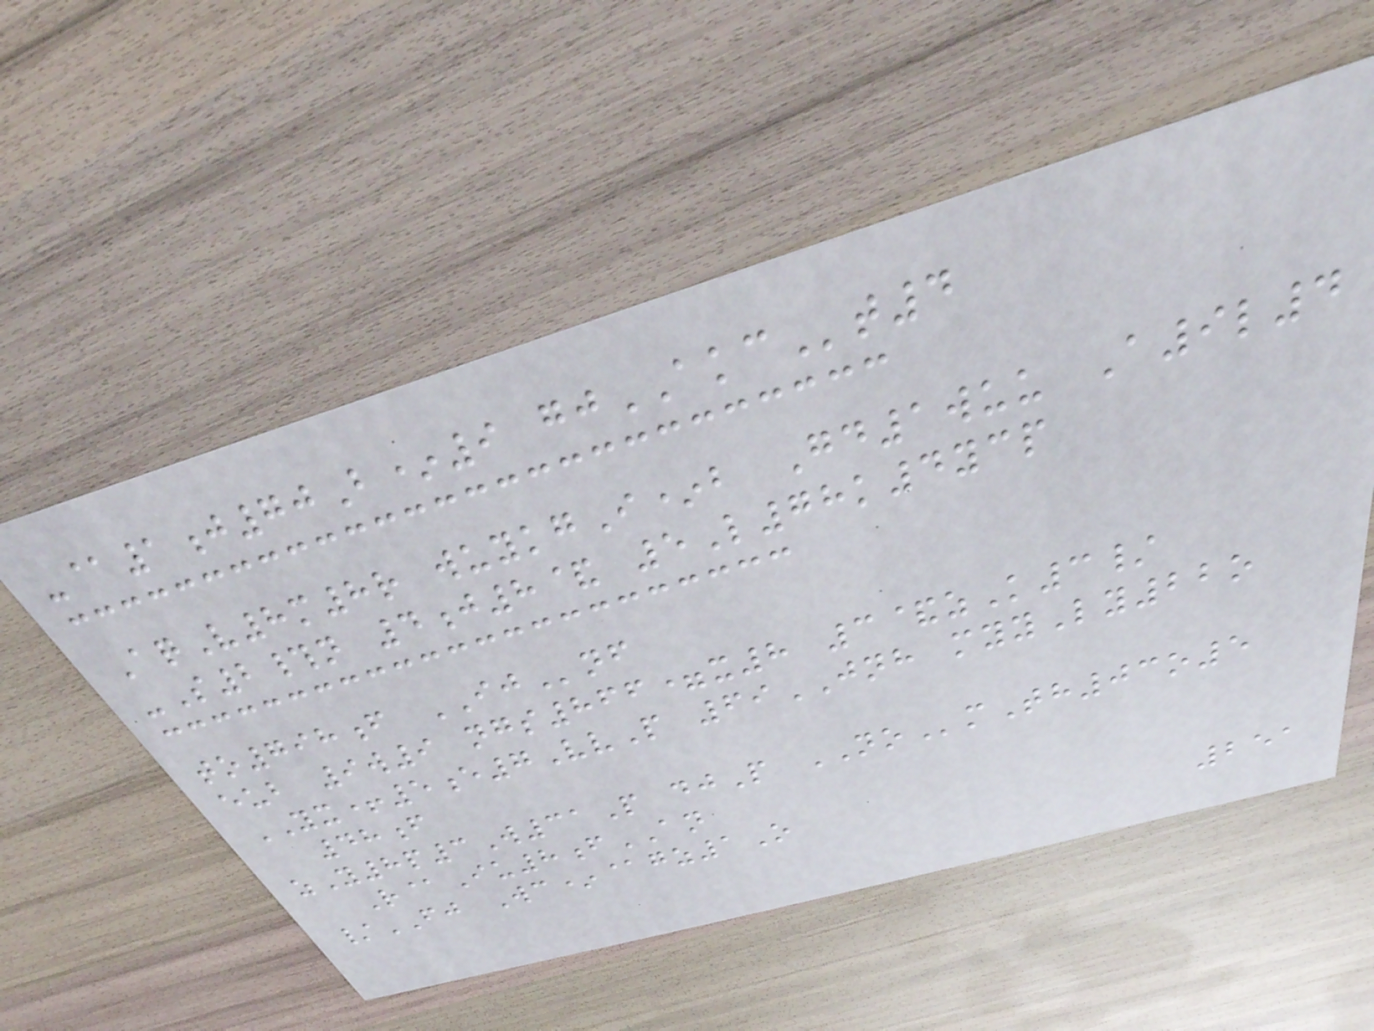-@1j70B*9 gjAKCt4
AqV8m8r wuykgI*b Gd1wuu A9l4
-S2#n 4j8& 5L78k4ycp
to798f IJnf
eub 9w9 ngs866=x8 3&zK3/
YX+5e7VvP 69JNH myyLy22o
48f
zY8p3W31P djP NOmTh03o5
R@Iu8fAN
/FJ Wc*@gz1O
251
